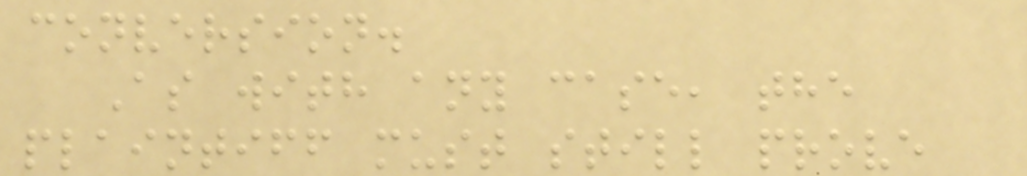conversion.
As with any case, the
plaintiff must still prove
